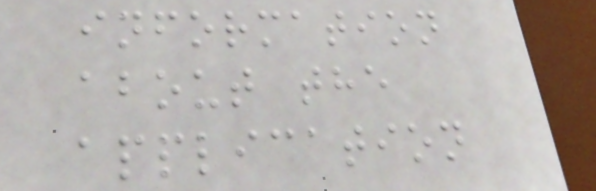information
about the
application
